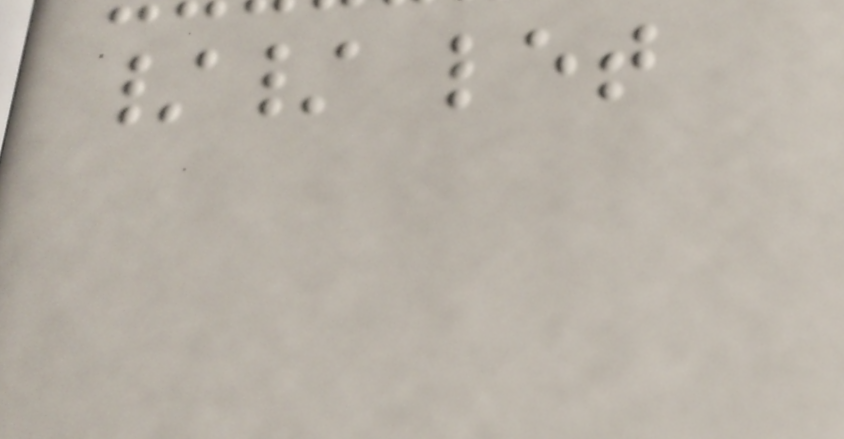// let
